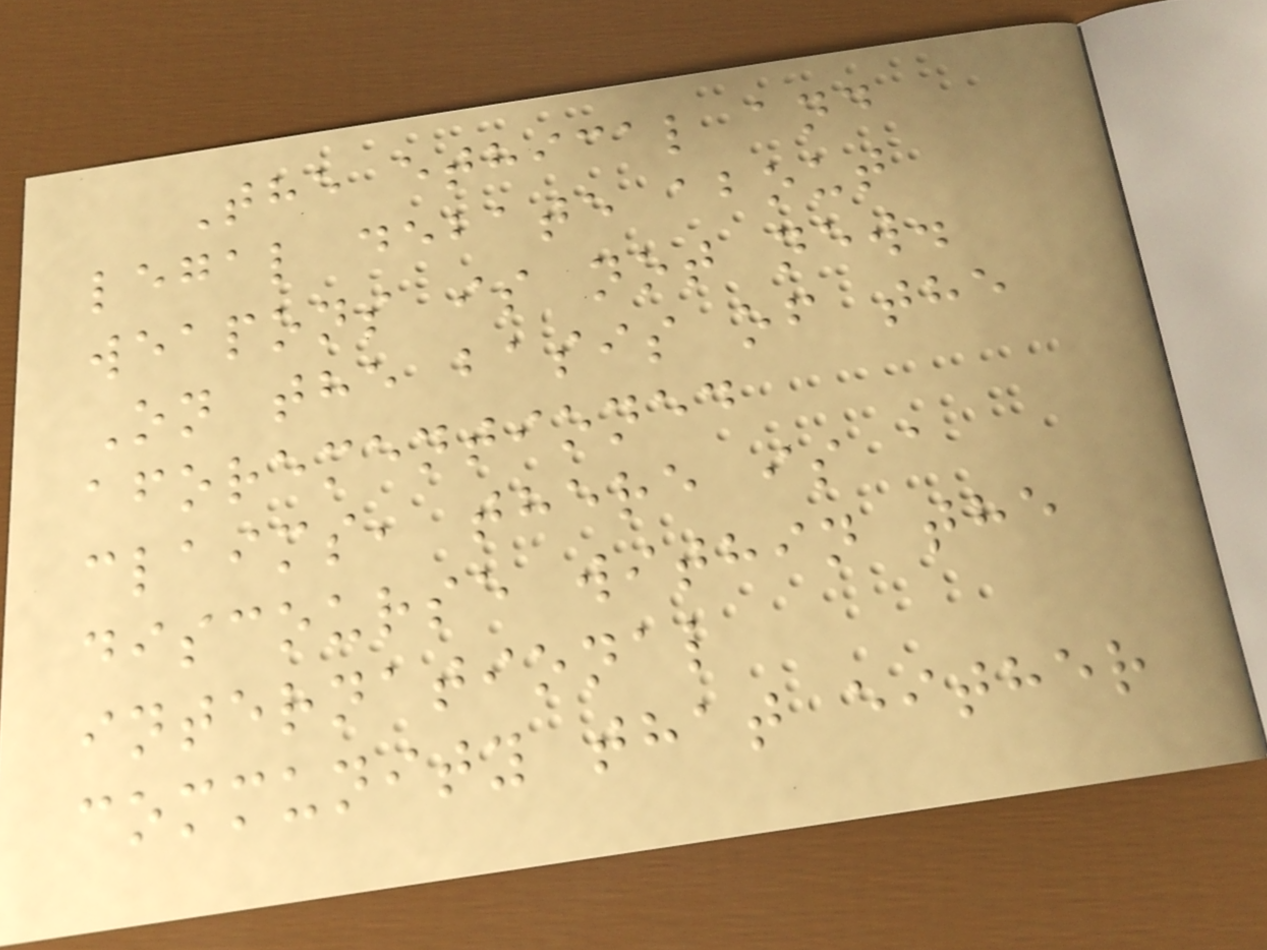The ethical and
legal debate about
weapons is not new.
On the basis of the
aforementioned
claims, there is a
discourse within the
international
community that either
